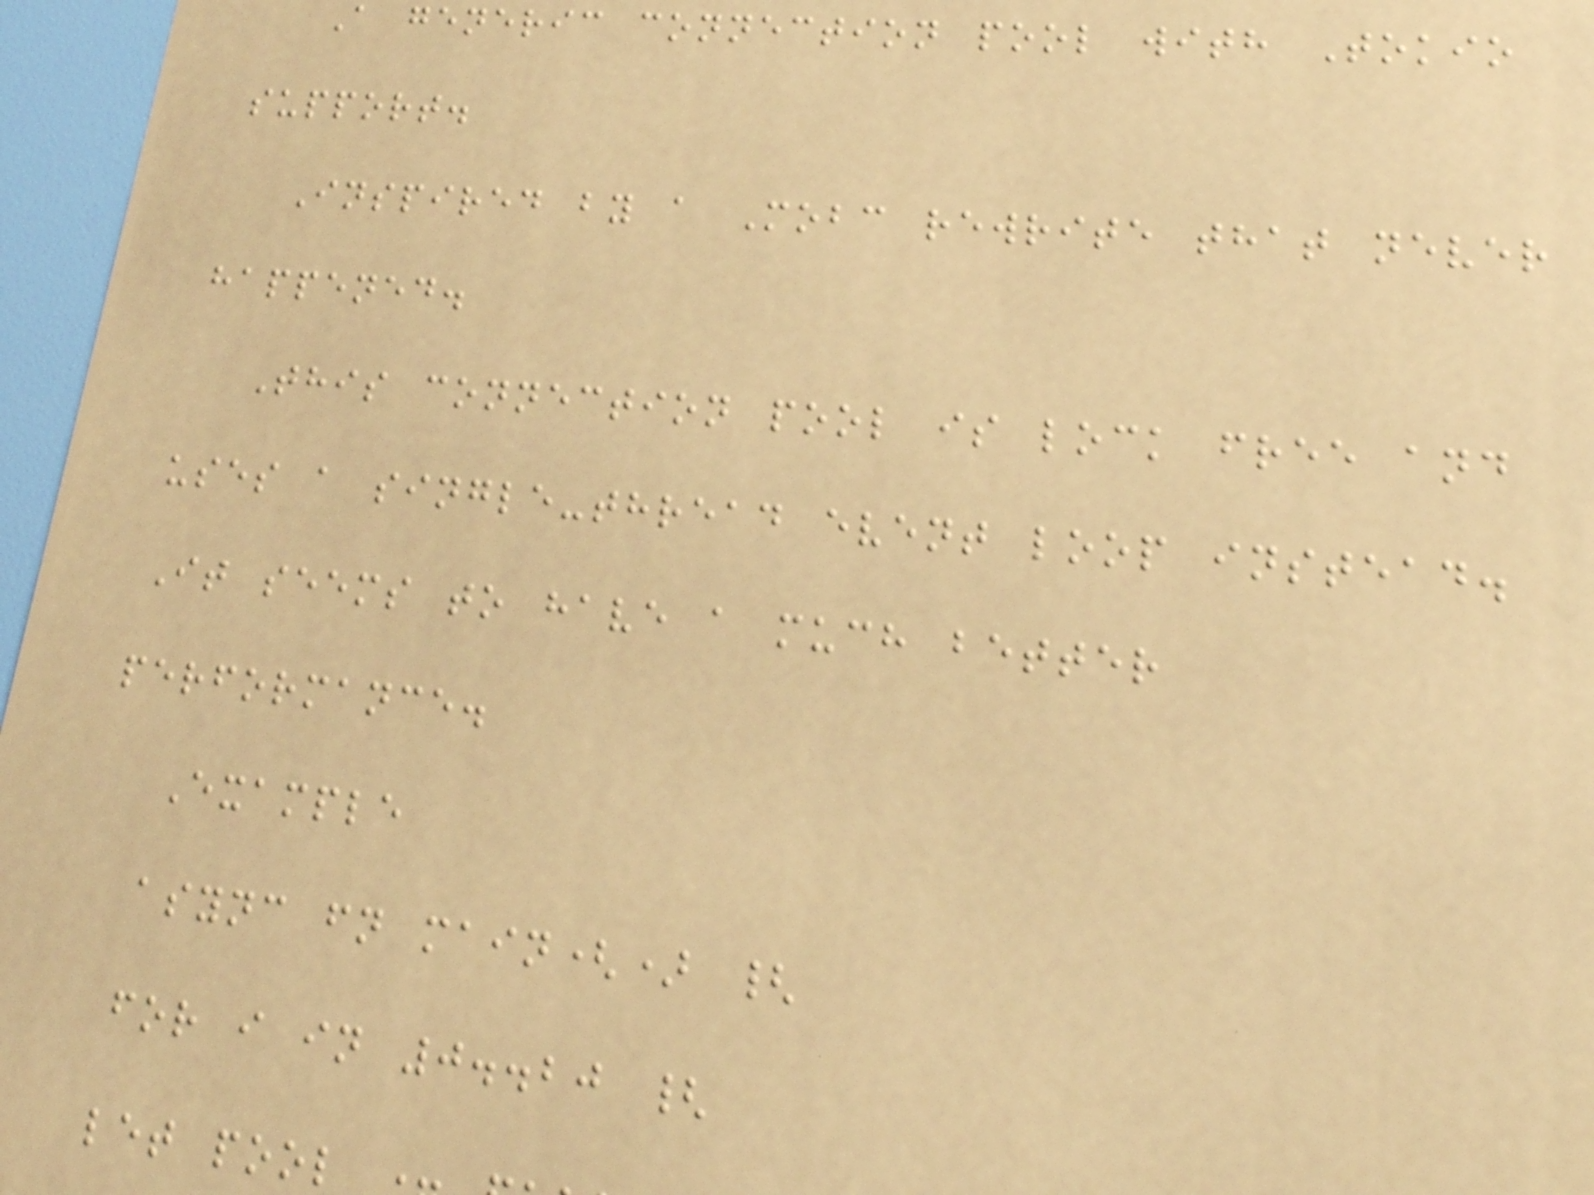A generic connection pool with Tokio
support.
Inspired by a Mobc rewrite that never
happened.
This connection pool is lock free and
uses a single-thread event loop instead.
It seems to have a much better
performance.
Example
async fn main() {
for i in 0..20 {
let pool
